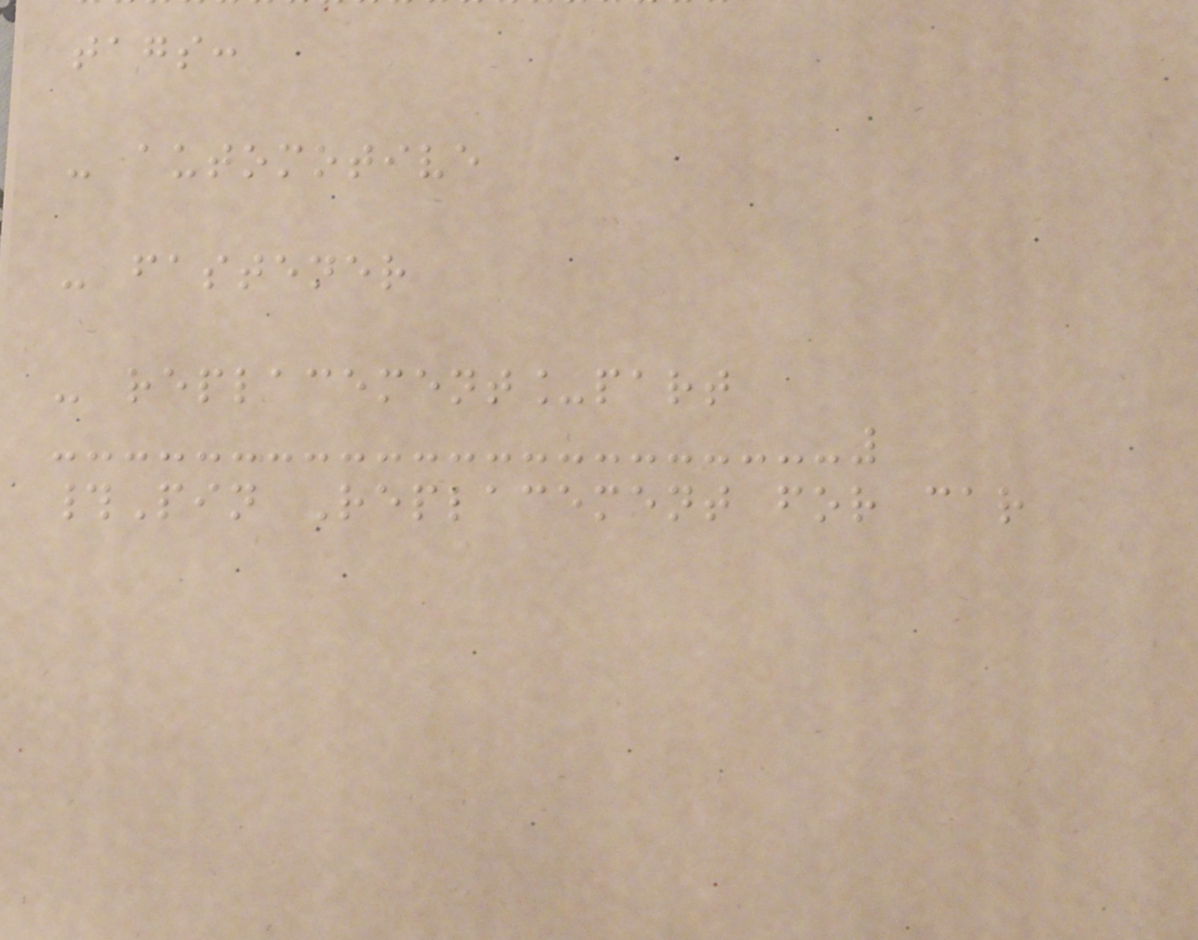tags:
- automotive
- fastener
- replacement_part
#Pin Replacement for car
